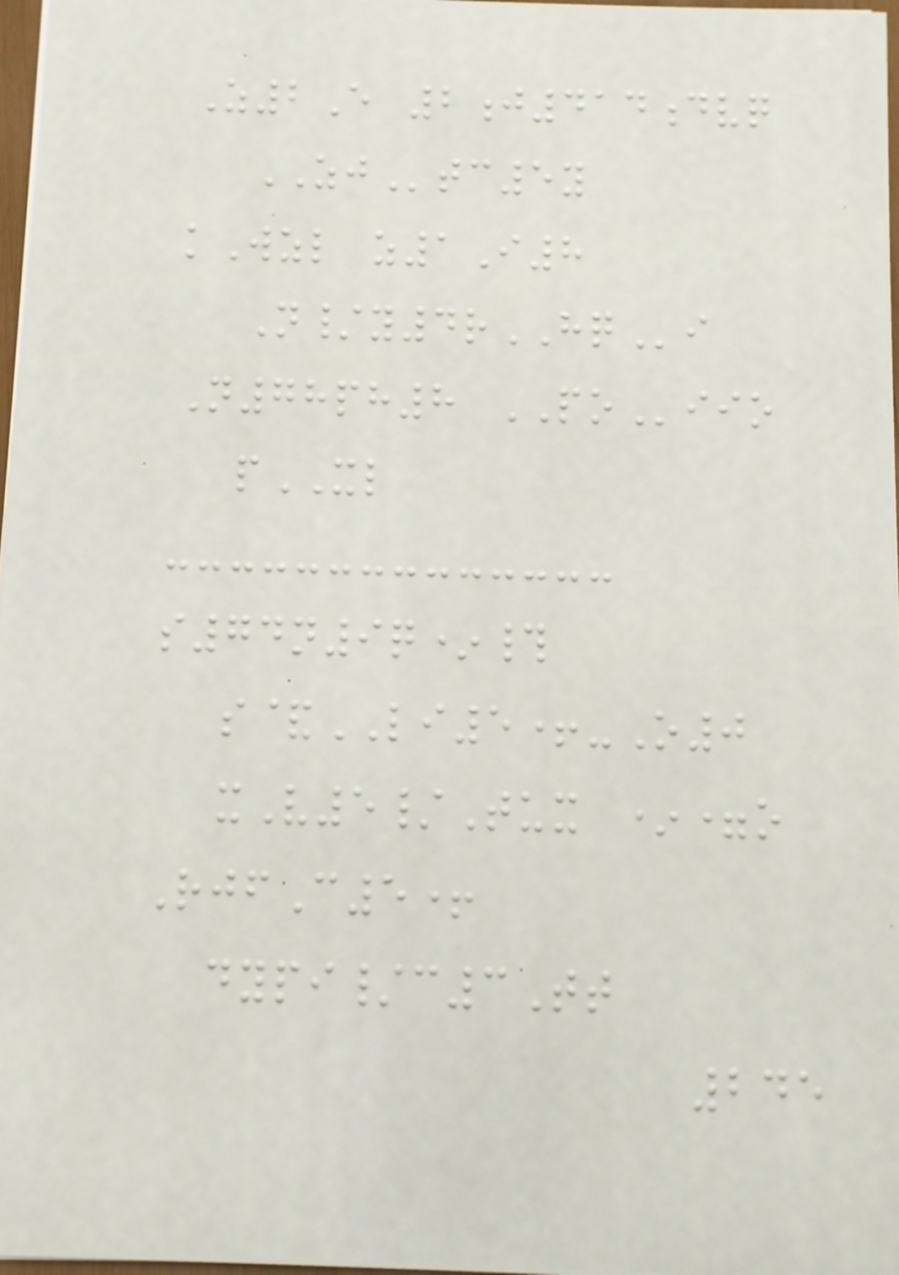Z2E 2j414dvq
ZJtc5y
kWzl z1I8
N/y4rHQi
N78ph8 POiio
pXL
s74n9q*#
s&LI5+-O0
xV5/Tux *=o
RjfC5+
dypi/c3Tt
245
